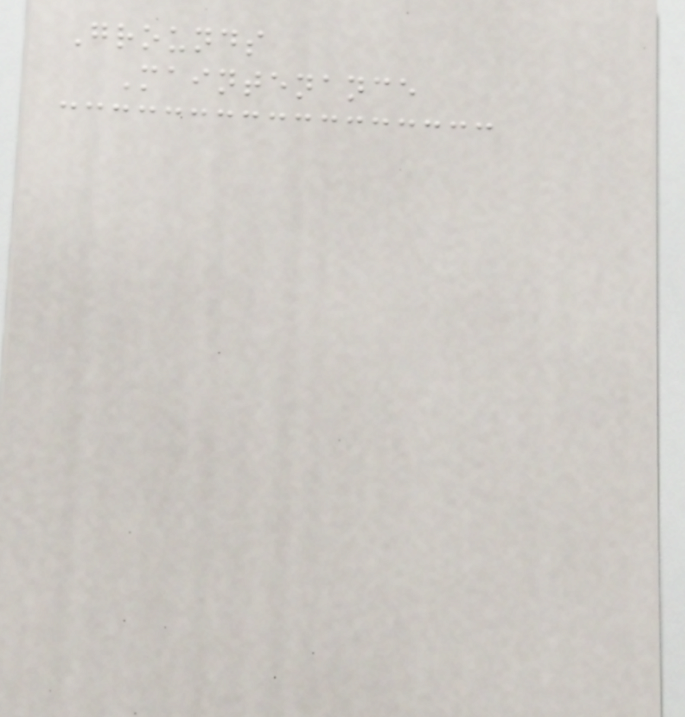Grounds
Maintenance
